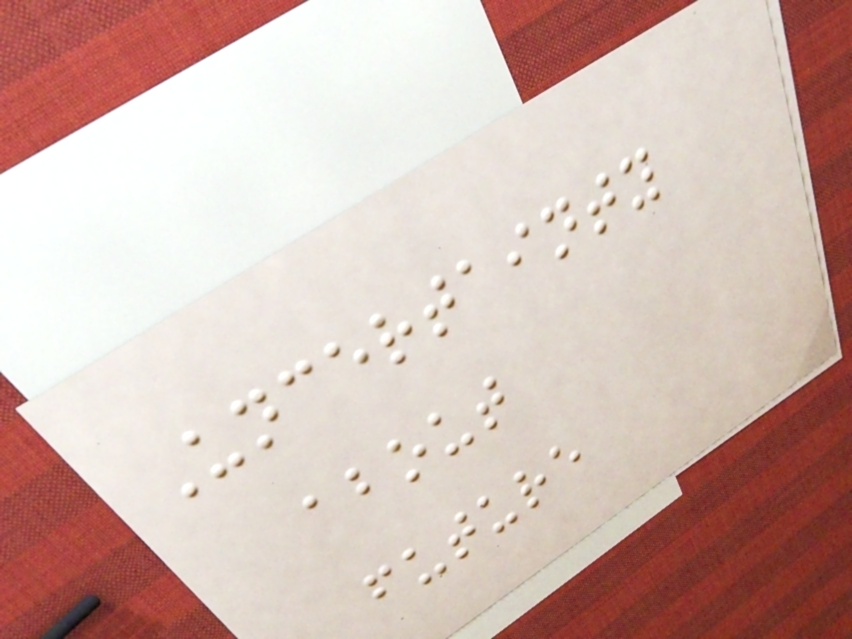Uncertainty
about
future
